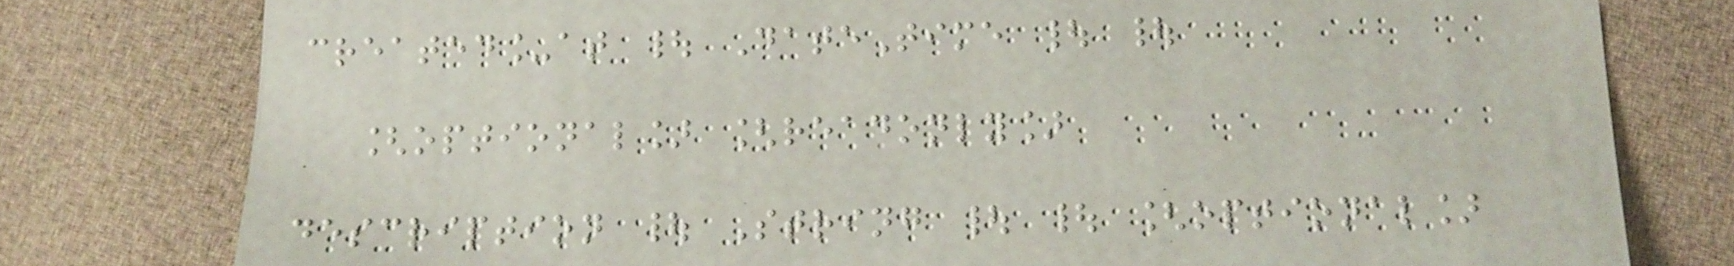created_at | DateTime | |
[optional] [readonly]
description | String | | [optional]
